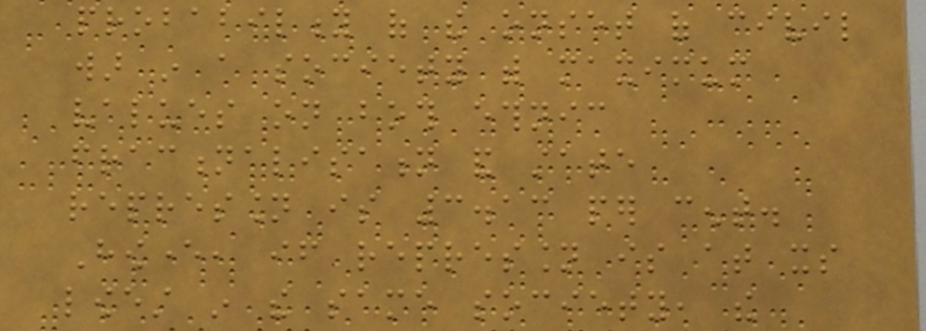probability of the onset of civil
war in a society with maximum
values on both ethnic
fractionalisation and state
repression is 3.13 per cent.
However, if repression is at its
lowest in the same society, the
